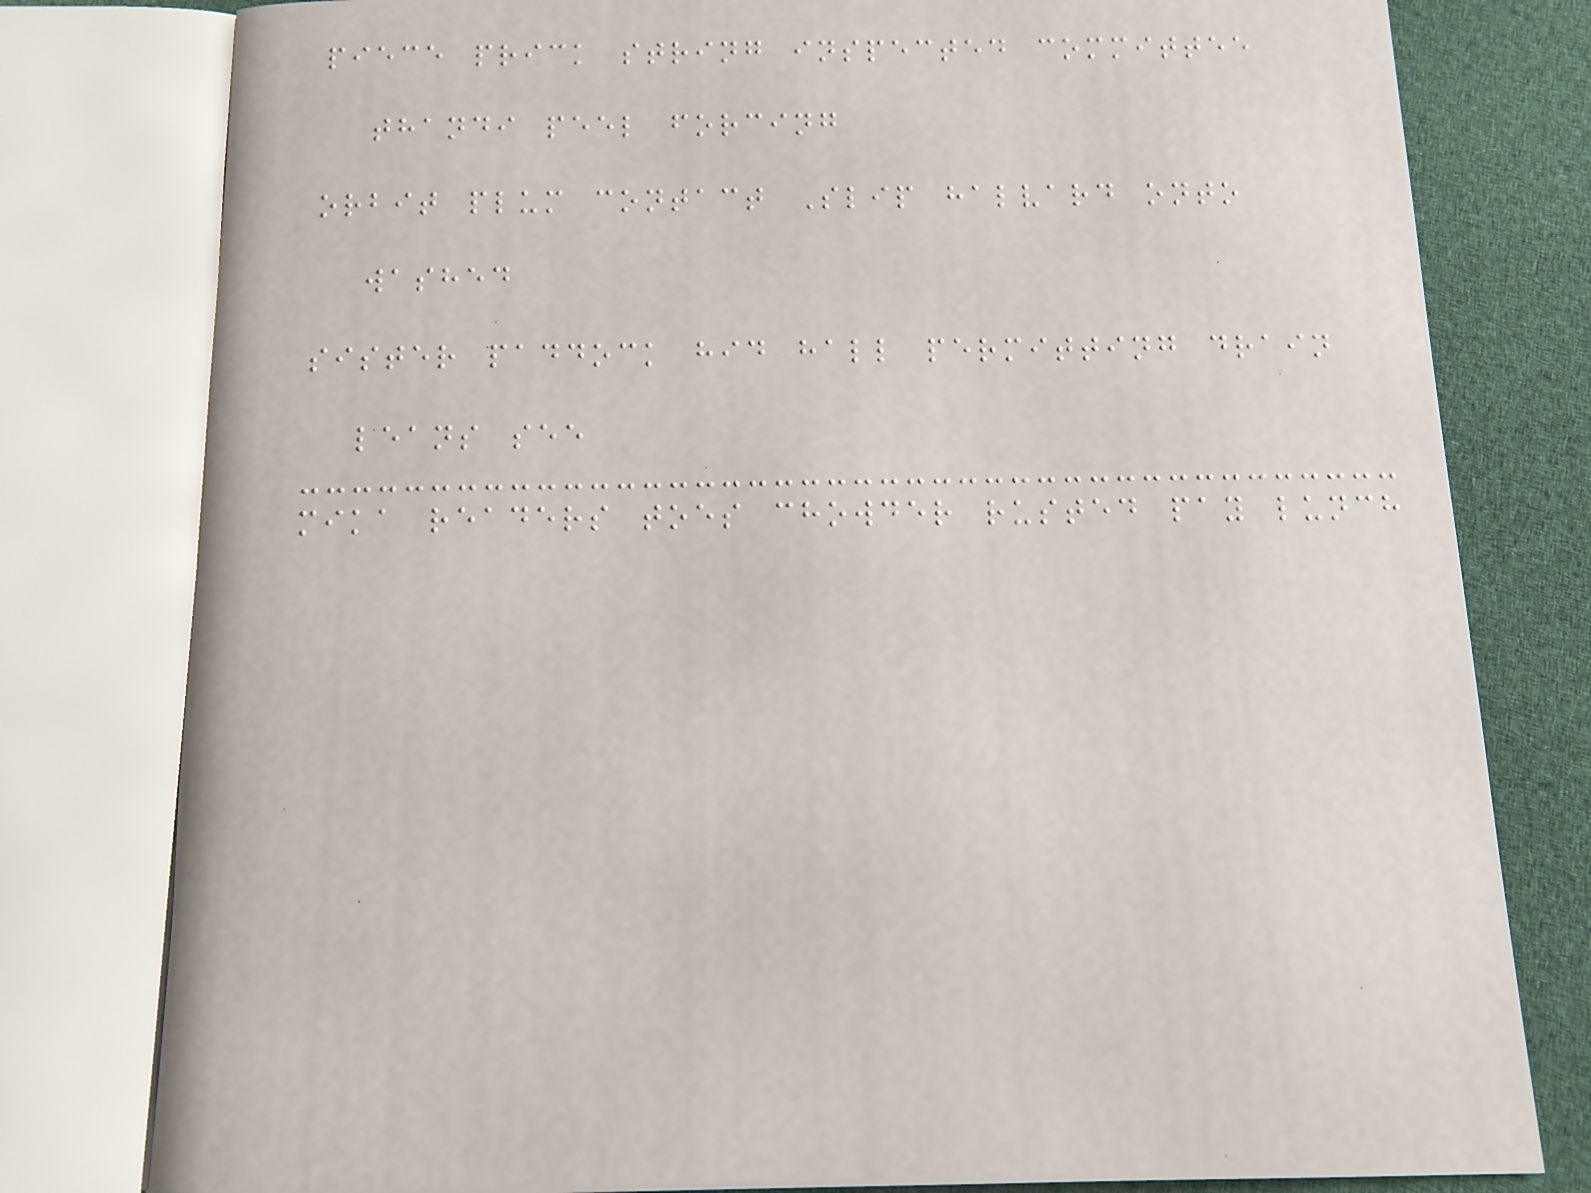piece prick string inspected committee
thandi peel forcing
orbit plum contact Slip halvard onto
washed
sister paddock hid hall permitting drain
leans see
mika readers toes chowder rusted pay lunch
